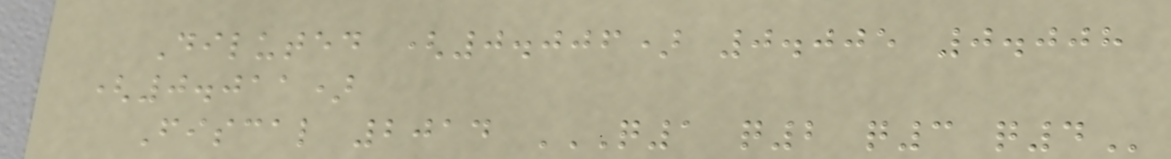Diluted (0.006) 0.005 0.008
(0.011)
Fiscal 2014 Q1 Q2 Q3 Q4
